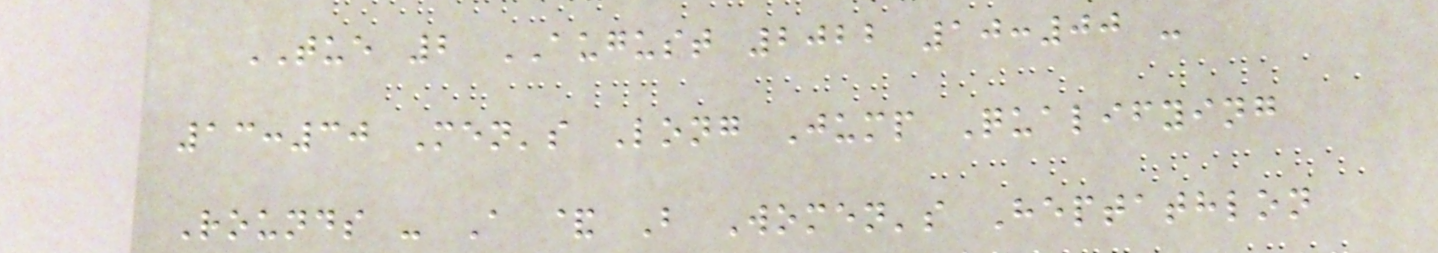TUE 2 AUGUST 2022 10:00 -
13:30 Men's Long Jump Qualifying
Rounds - A & B Women's Heptathlon
